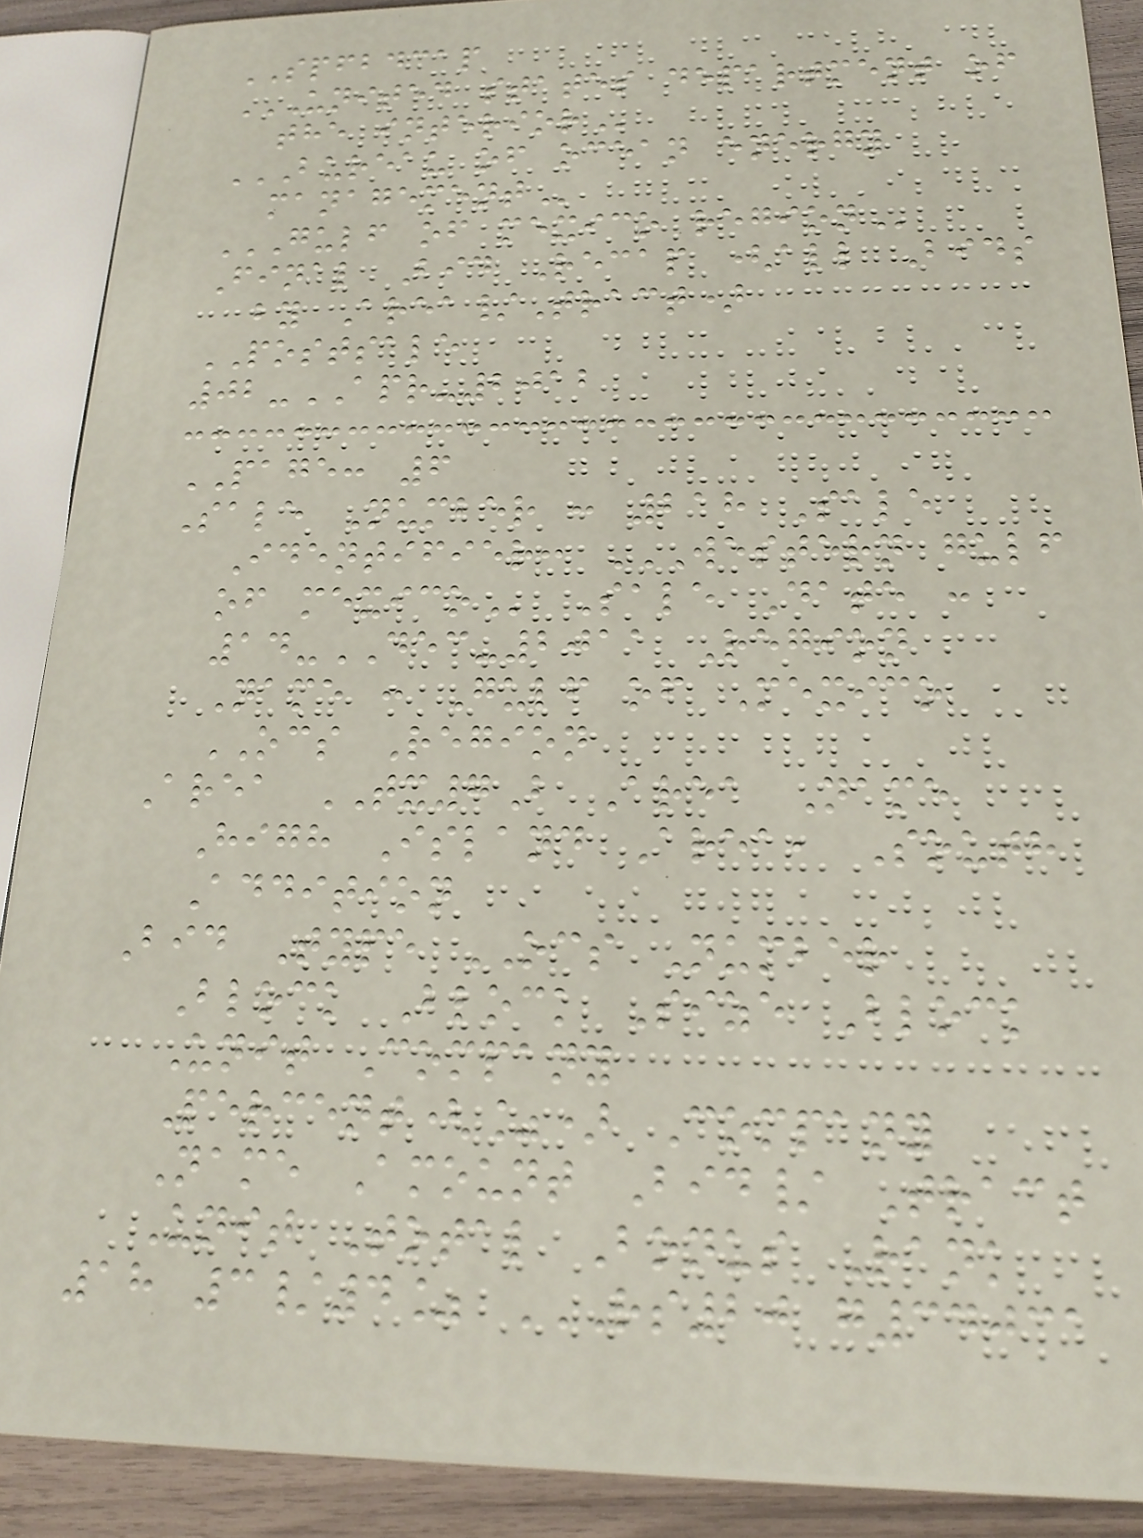SPFBDCAP
UNITED STATES DEPARTMENT OF
THE INTERIOR
BUREAU OF OCEAN ENERGY
MANAGEMENT
GULF OF MEXICO REGION
Final Bid Recap (all Bids
by Area/Tract)
POSTSALE
02-APR-2012
PAGE: 6
Sale Number : 218 Sale
Identifier: WESTERN GULF
OF MEXICO Sale Date :
14-DEC-2011 Region
Name : Gulf of Mexico
OCS Region
Area TX7B Area Name
High Island Area, South
Addition
Bid Type OCS Number
Block Block Size Block
Unit Company
Percent(%) Company
Name Amount Bid/ Tract
Unit Total Bonus Rank
18 3/4% RS20 G34031
